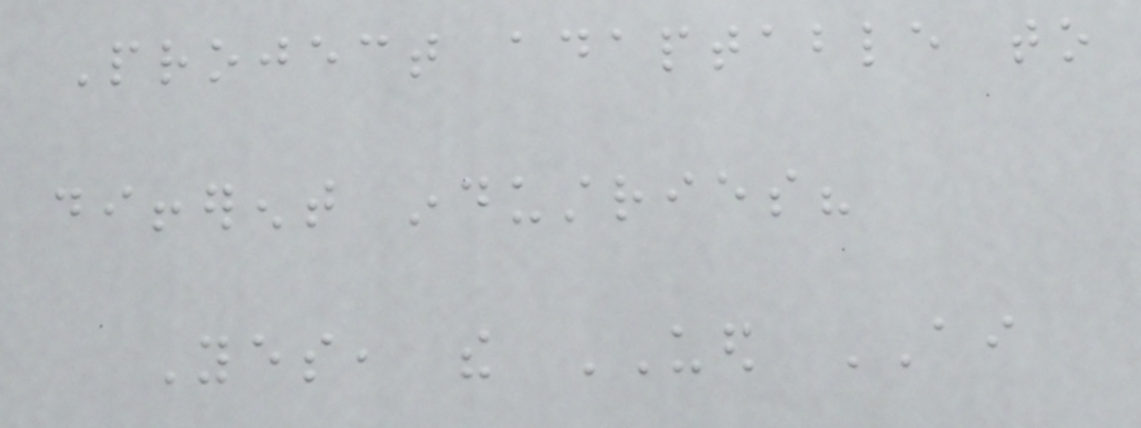Project adaptable to
different industries?
Yes, the UED AI
